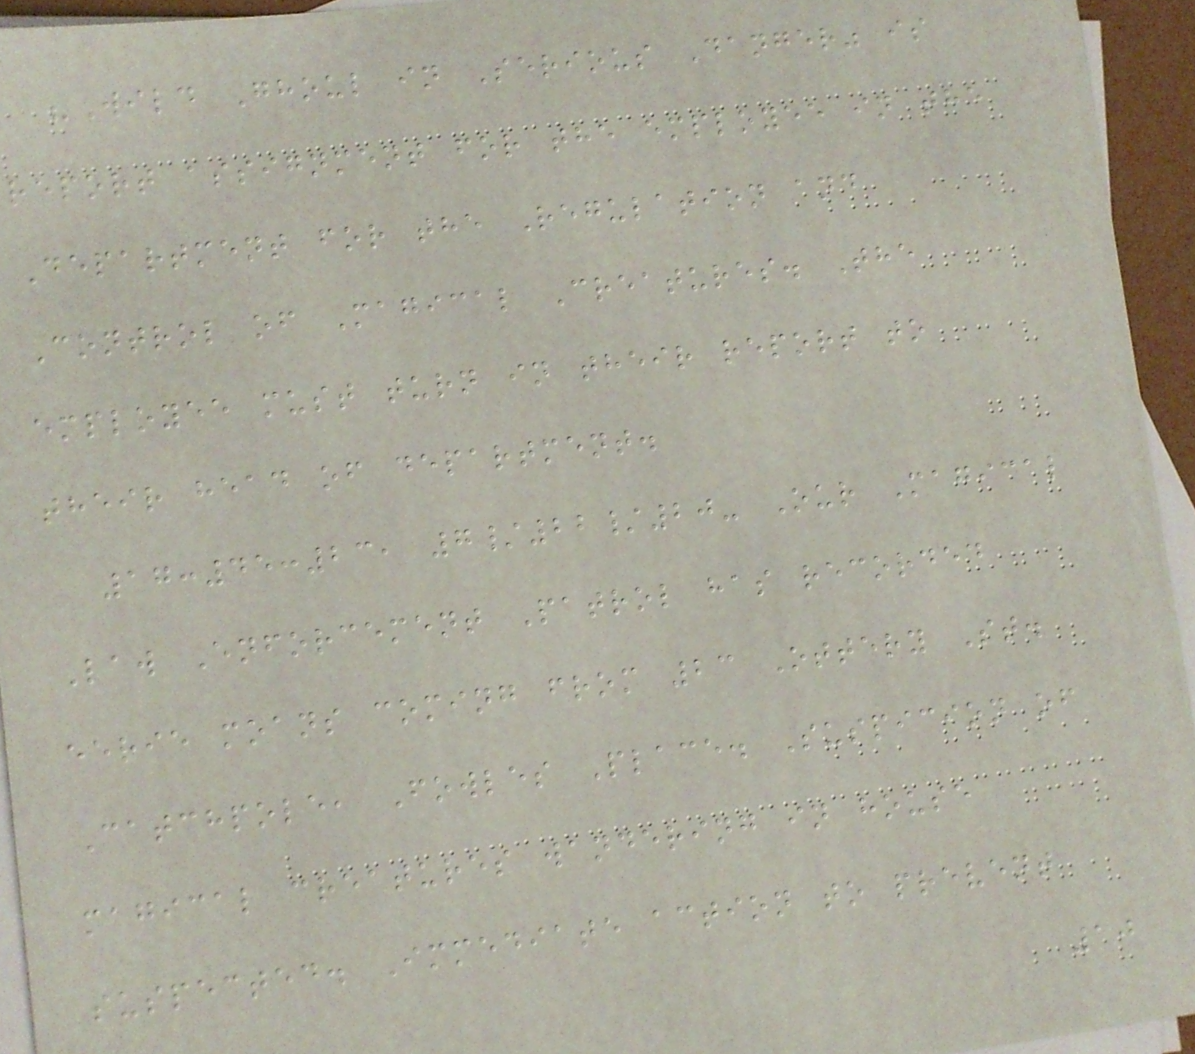"Wild Ghoul in Serious Danger" is
report assignment for the employee in the
Department for the Regulation and
Control of Magical Creatures. The
employee must turn in their report to
their head of department.
17:45:23, 7/22/20- Our Magical
Law Enforcement Patrol has recorded
eerie moans coming from 23 Ottery St.
Catchpole, Fowles Place. Suspicion of
magical creatures wandering in house
suspected. Immediate action to prevent
10
